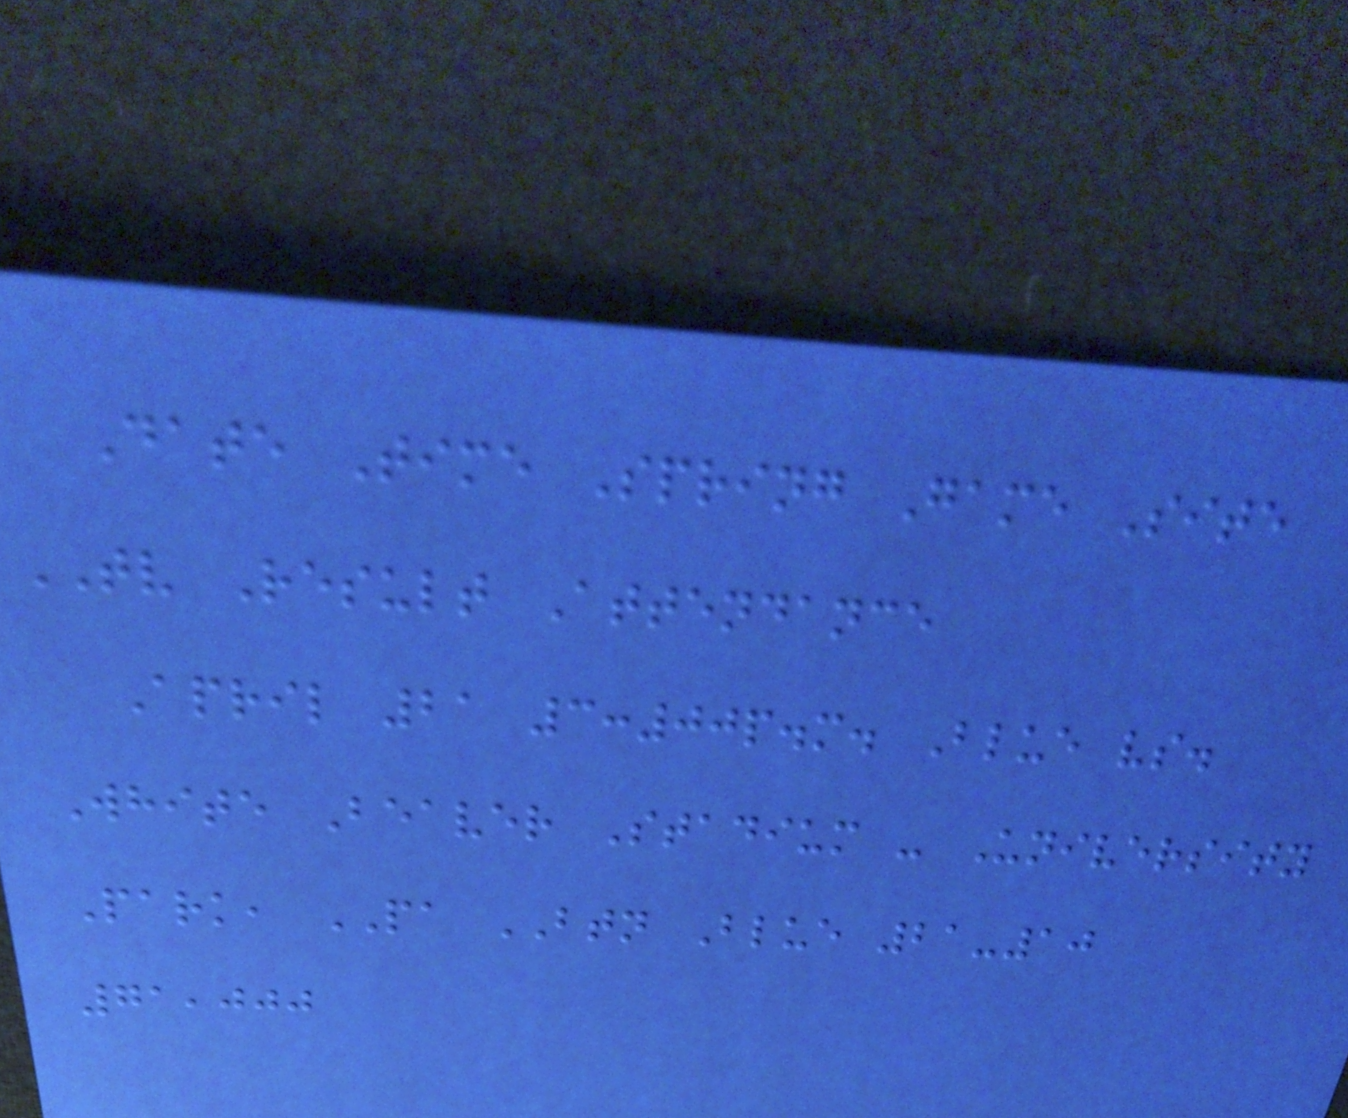Date Time Spring Game Site
TV Result Attendance
April 21 3:00p.m. Blue vs.
White Beaver Stadium - University
Park, PA BTN Blue 21-10
71,000
